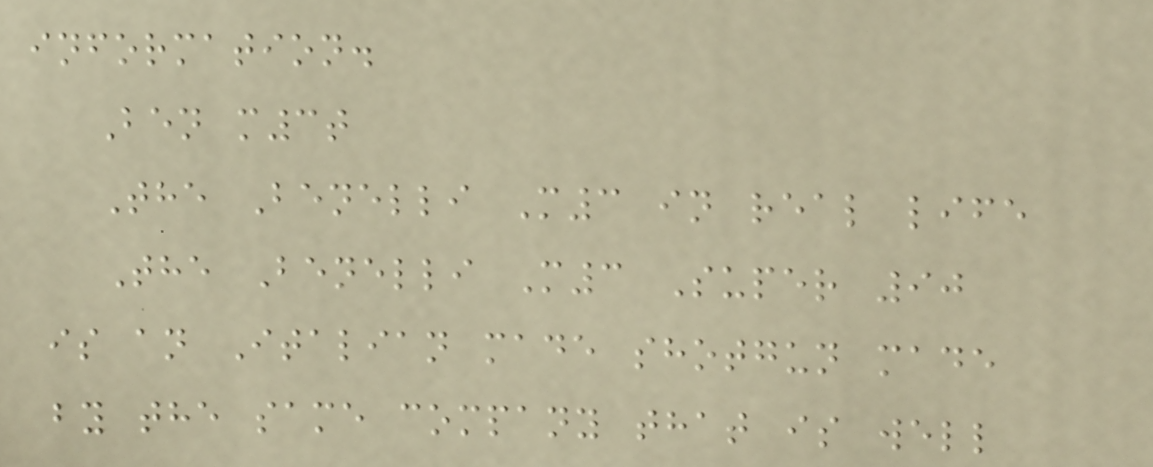information.
Ben m3t
The Benelli M3 in real life
The Benelli M3 Super 90
is an Italian made shotgun made
by the same company that is well
